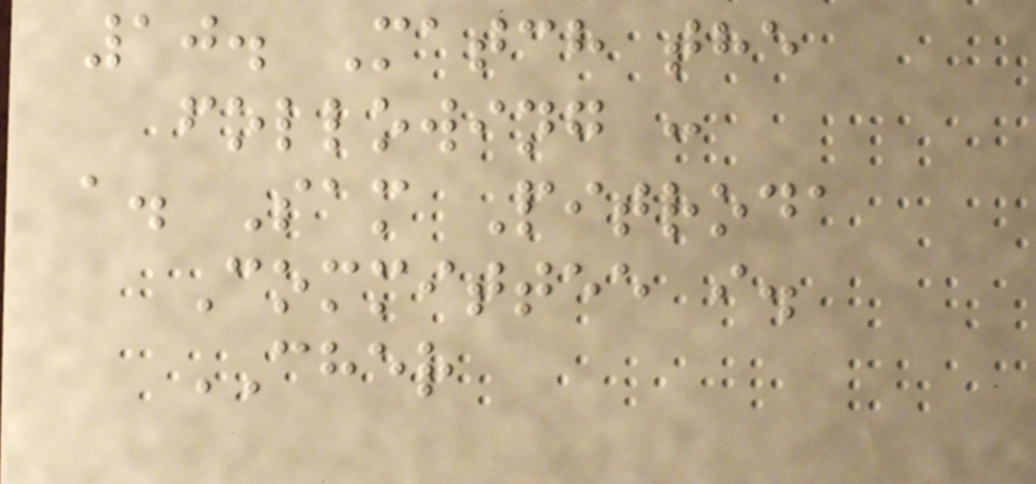10. Match the
following :
a. Sam Pitroda
Committee i.
CHER
